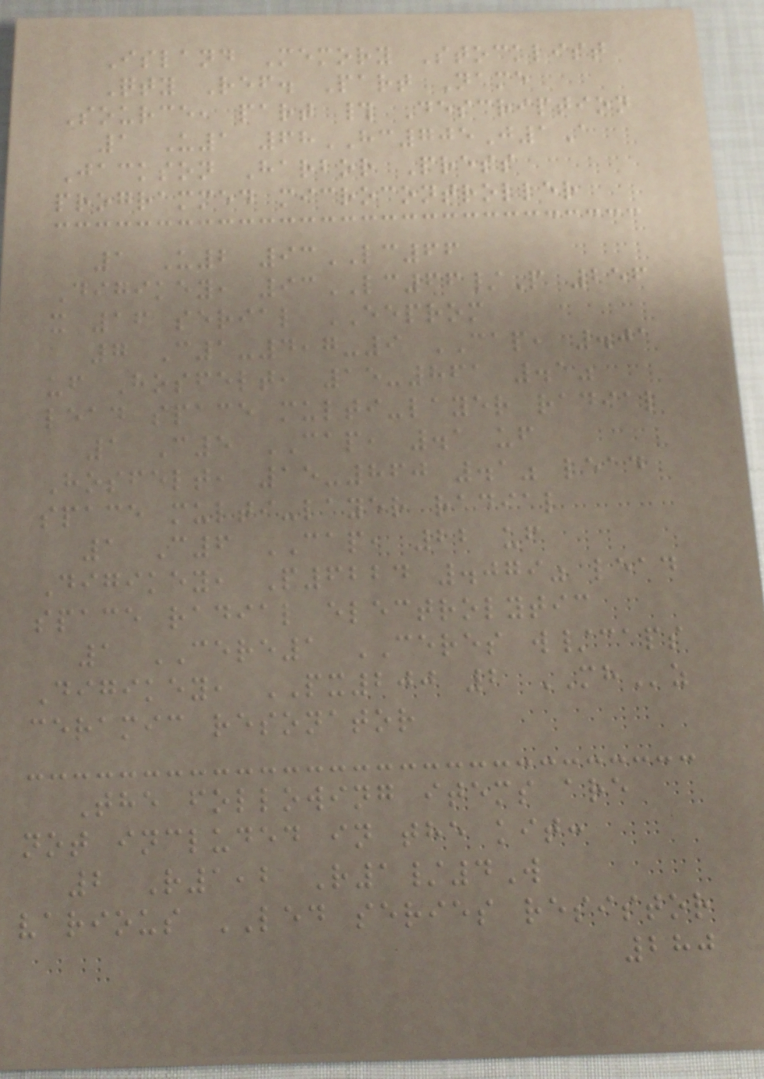Island Memory Stocklist
Qty Ref. Part Name
Source, part # Description
1 U1 68HC705J1A
Jackson Harbor Press
programmed microcontroller
1 U2 93LC66
Digikey, 93LC66/P 256
x 16 serial EEPROM
7 C1-4,7-9 CAP, .01
uf Hosfelt, 15-861 .1"
lead space multi-layer radial
1 C5 CAP, .1 uf
Hosfelt, 15-860 .1" lead
space multi-layer radial
1 C6 CAP, 22 uf
Digikey, P6224 .079" lead
space radial electrolytic
1 CERE1 CERES w/caps
Digikey, PX200 2 MHz
ceramic resonator
The following items are
not included in the kit:
2 R1,2 R1/4W
various LED series resistor
280
